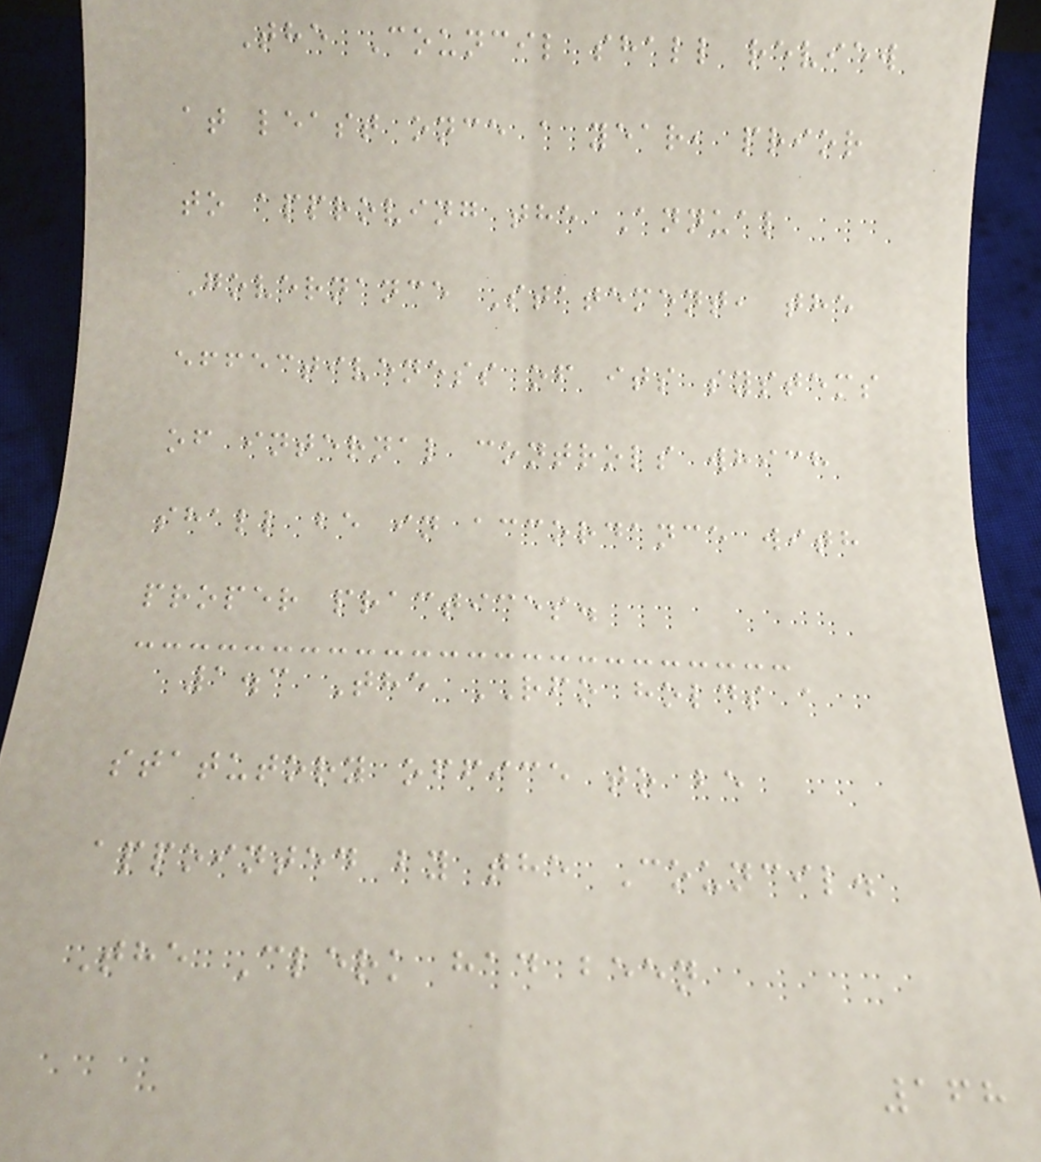The Council shall review
at least once a year, prior
to approving the Annual
Governance Statement, the
effectiveness of its systems
of internal controls which
shall be in accordance with
proper practices.
1.3 The RFO holds a
statutory office to be
appointed by the Council.
The Clerk had been
168
